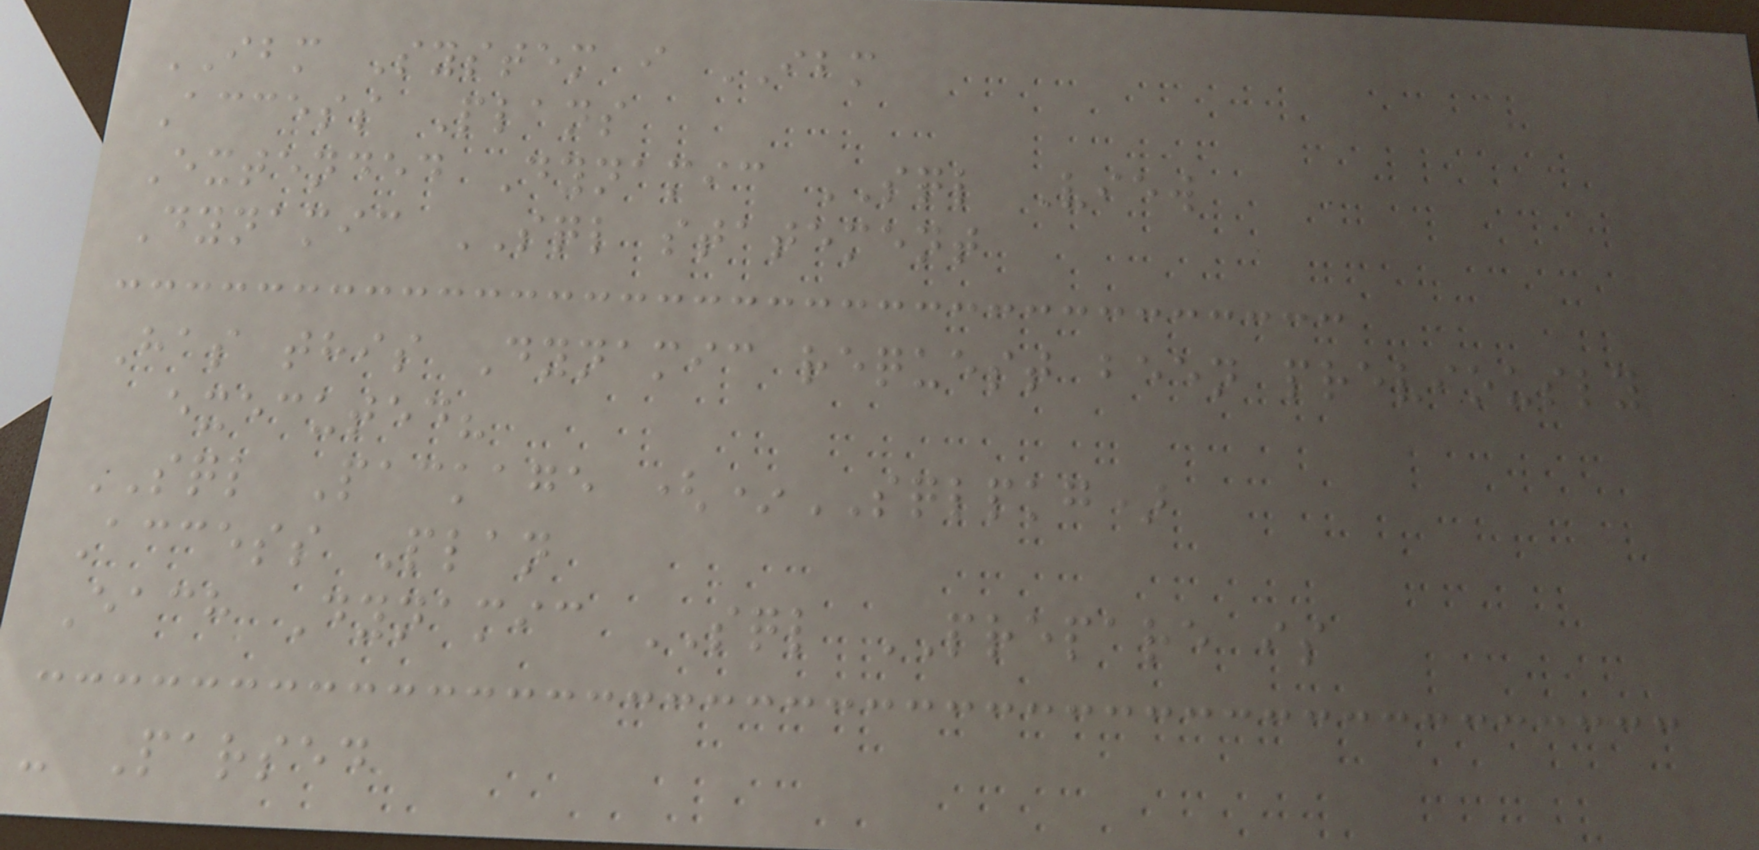IBM System i IBM
Access Plans
Extended Dynamic SQL View
Dynamic SQL statement
Has this Dynamic request been previously
executed?
SQL Package (*SQLPKG)
Access Plan
Each Dynamic SQL PREPARE is
- Parsed
